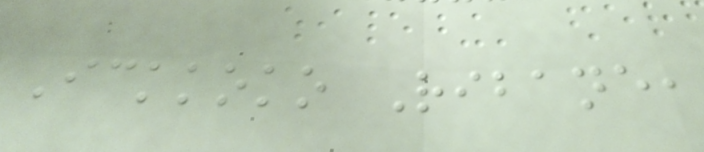Ickkoko Ribane,
